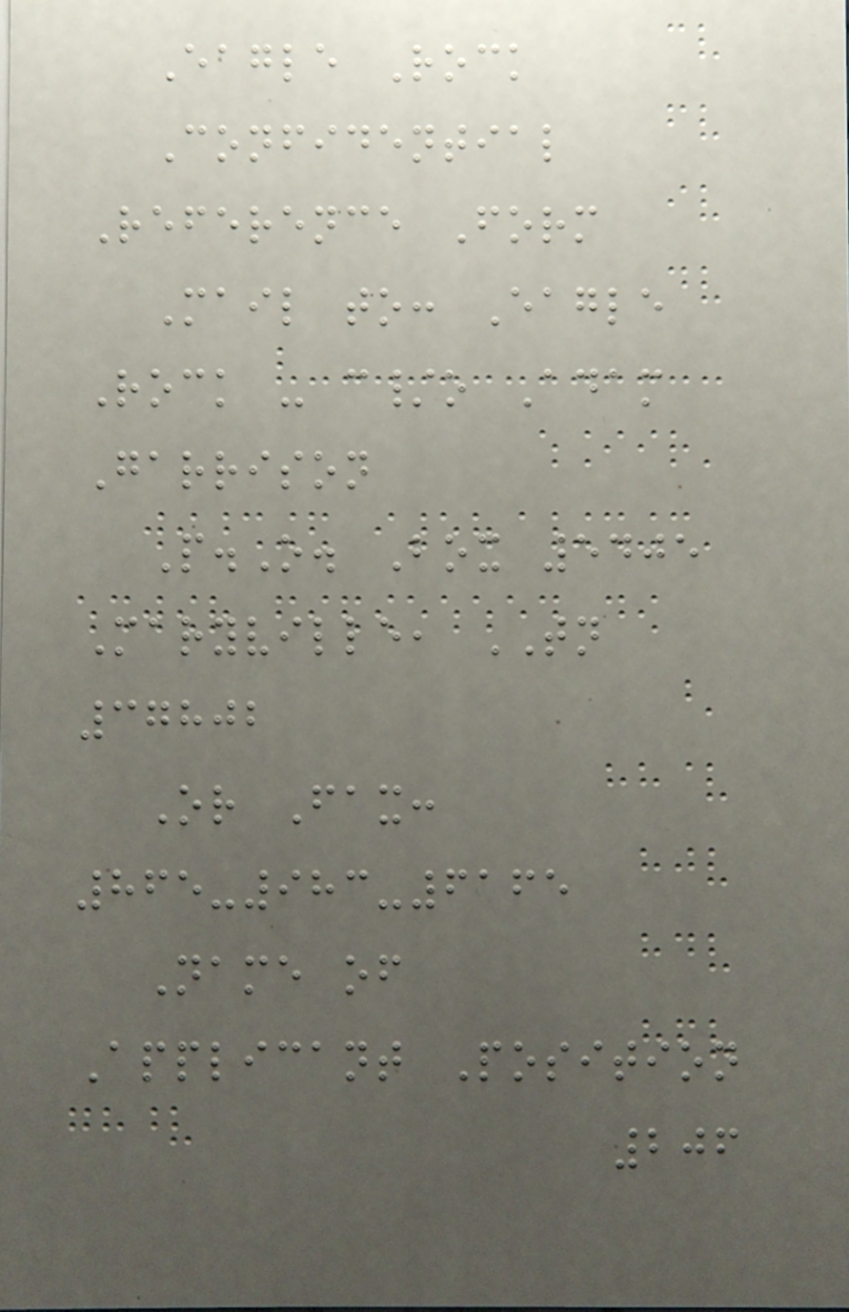Eagle Rock
Confidential
Reference Form
Mail to: Eagle
Rock - c/o Adam
Garrison
P.O. Box 5405
Maryville, TN
37802
Or Fax:
865-983-6165
Name of
Applicant Position
206
